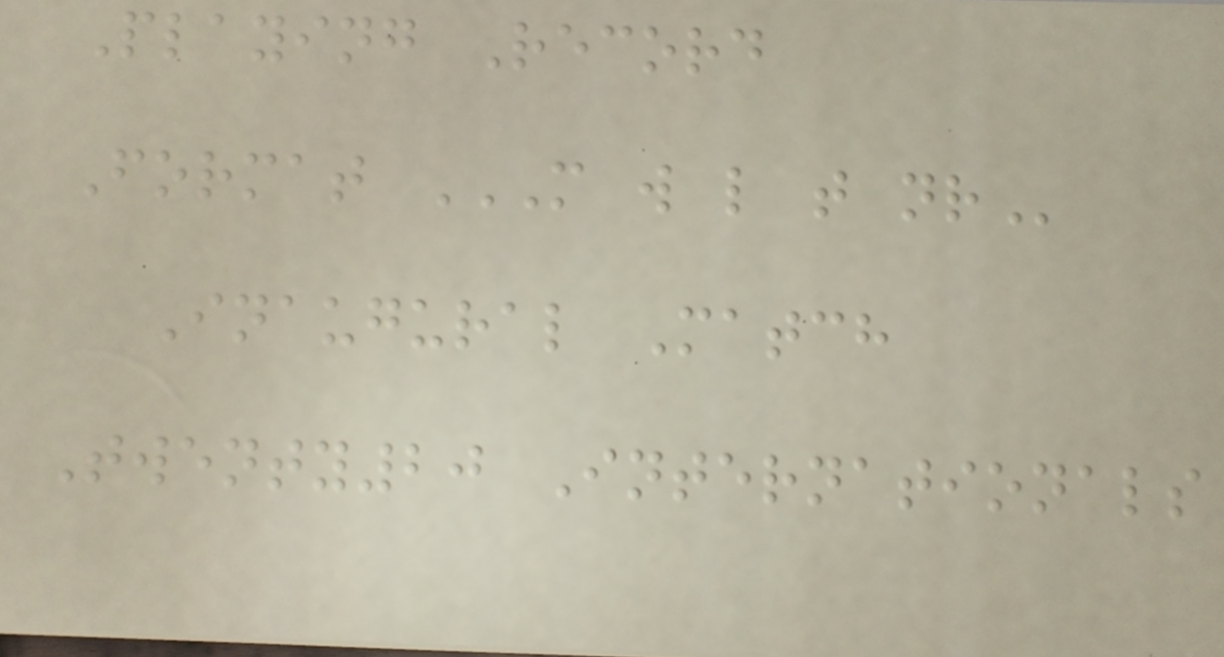Playing Record
Format M W L T NR
Inaugural Match
Twenty20 Internationals
